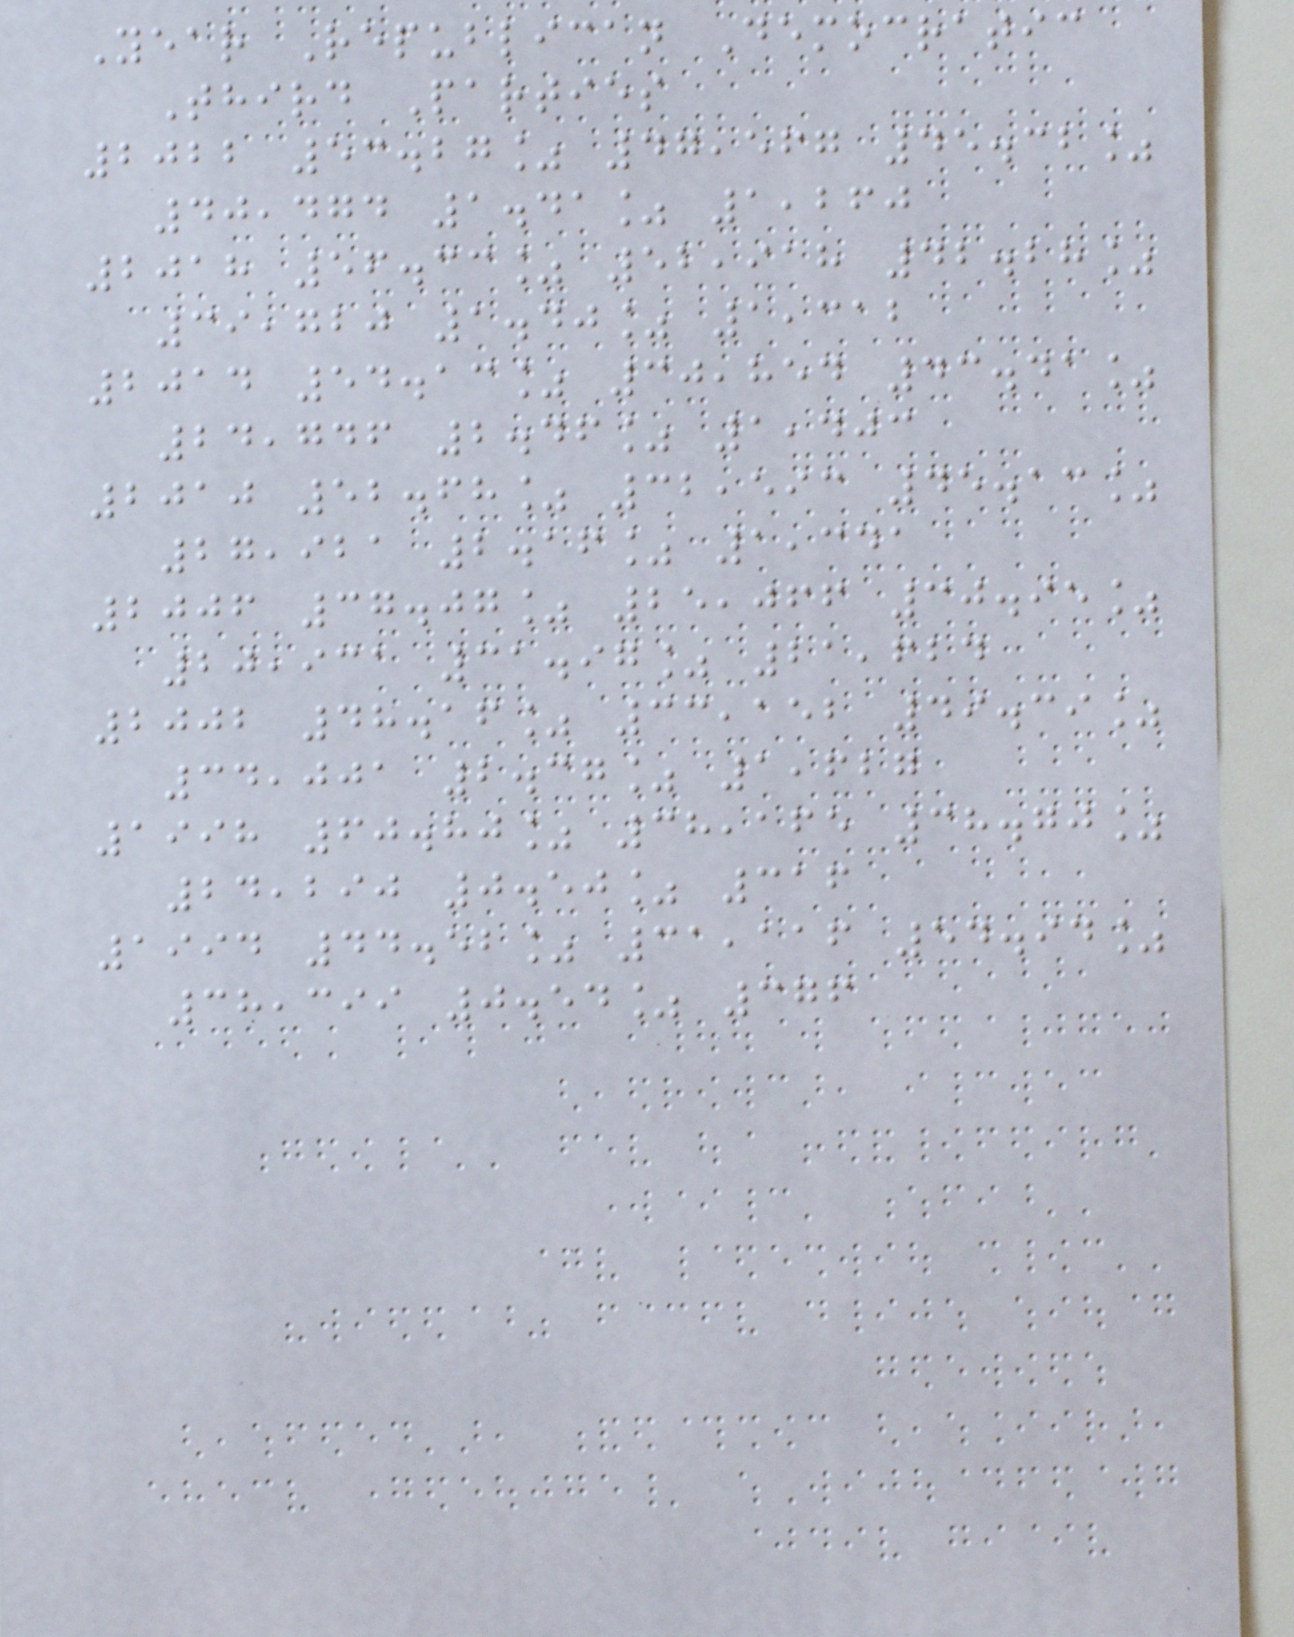Year Republican Democratic
Third Parties
2022 53.27% 47,567 45.32%
40,474 1.41% 1,260
2018 56.33% 52,918 42.28%
39,720 1.40% 1,312
2014 54.13% 30,854 43.41%
24,746 2.46% 1,403
2010 52.68% 32,593 45.13%
27,921 2.16% 1,341
2006 37.07% 25,066 30.95%
20,931 31.97% 21,624
2002 48.16% 33,152 49.39%
34,001 2.37% 1,627
1998 60.80% 38,165 38.70%
24,290 0.50% 316
1994 44.52% 31,116 54.94%
38,399 0.54% 376
